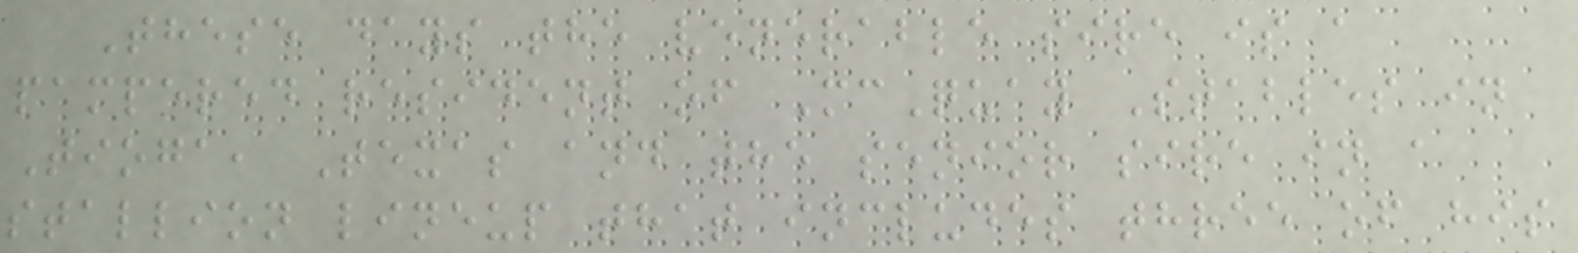These days the venerable sire is a
pampered resident of McQuay Stables in
Tioga, Texas and the senior sire in a
stallion lineup that includes three of his
